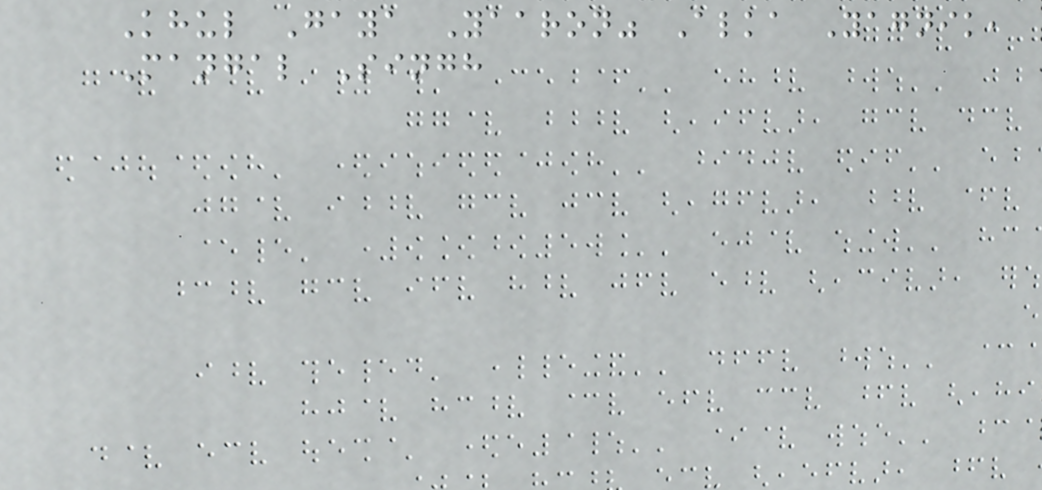Khul Gaya Yaaron" Alka Yagnik,
Mangal Singh
